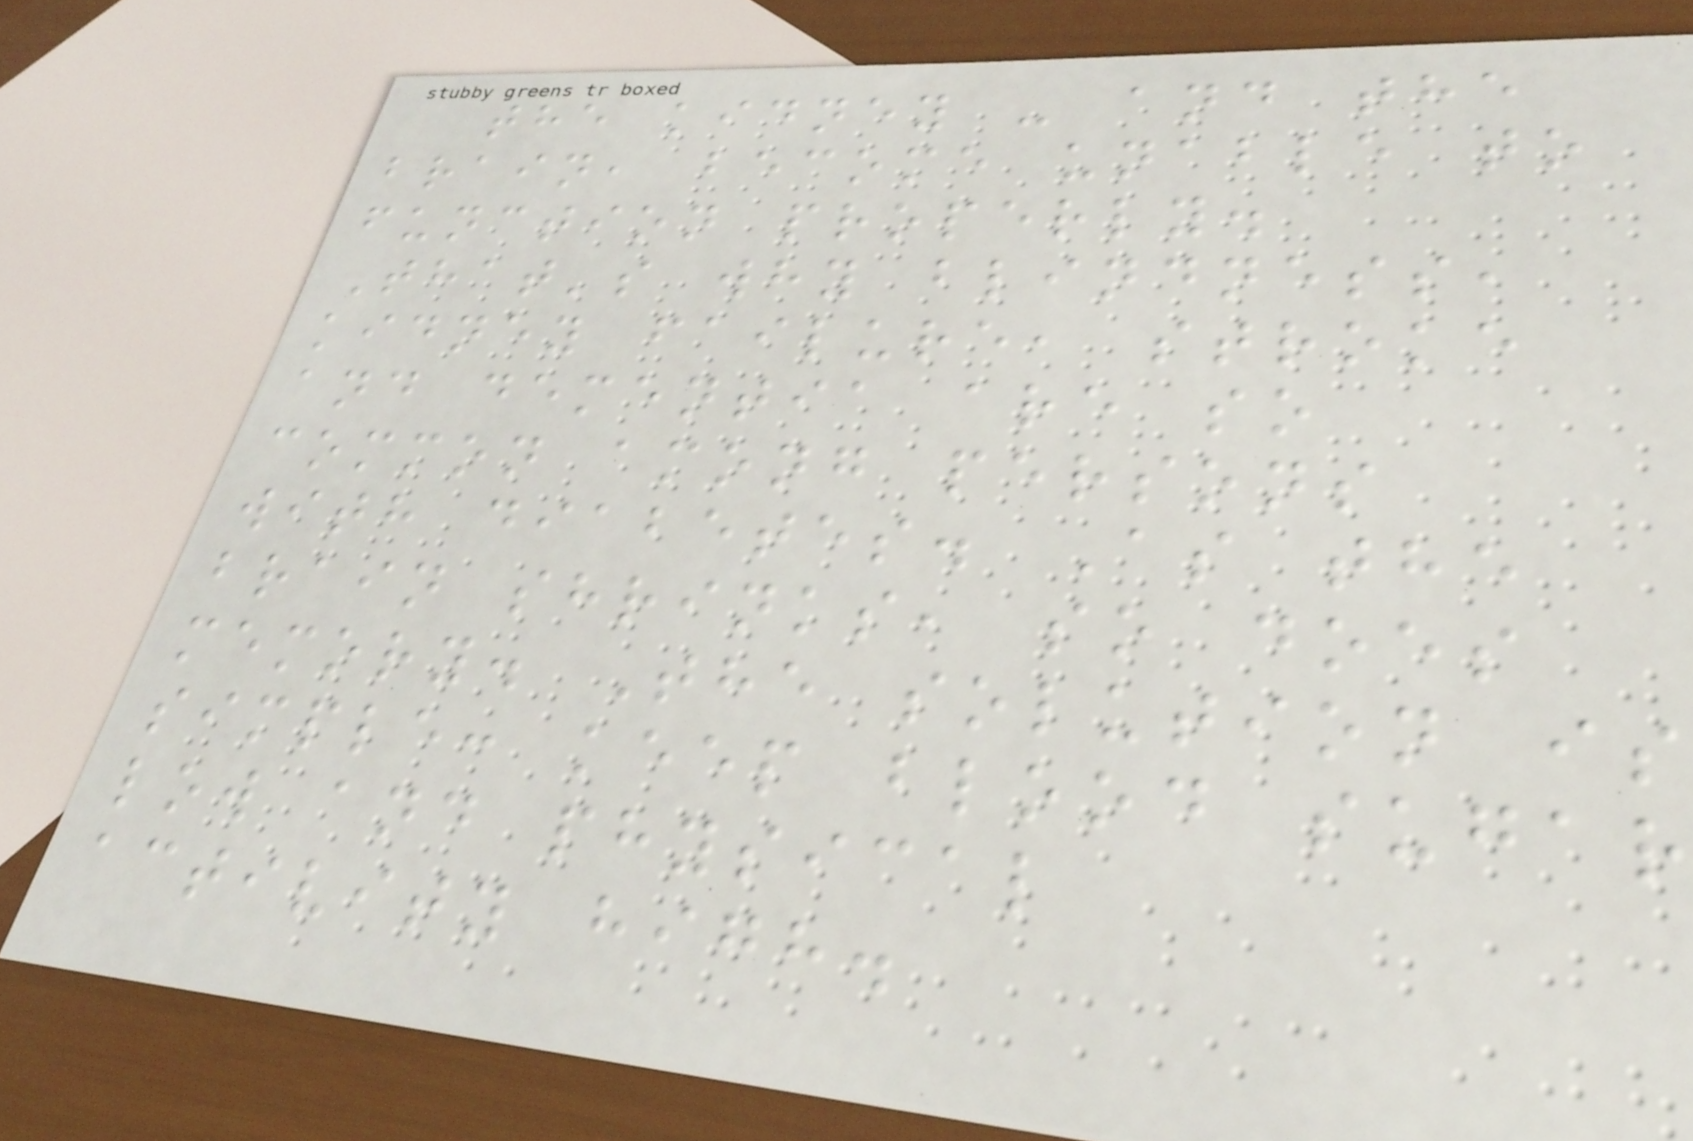the kidney - and the
brain, become unable to
function properly.
That's why blindness,
kidney failure, stroke
and dementia are so
common among persons
with diabetes. As the
brain shrinks, so does
memory. The solution is
simple: keep blood sugar
low and physical
activity high.
